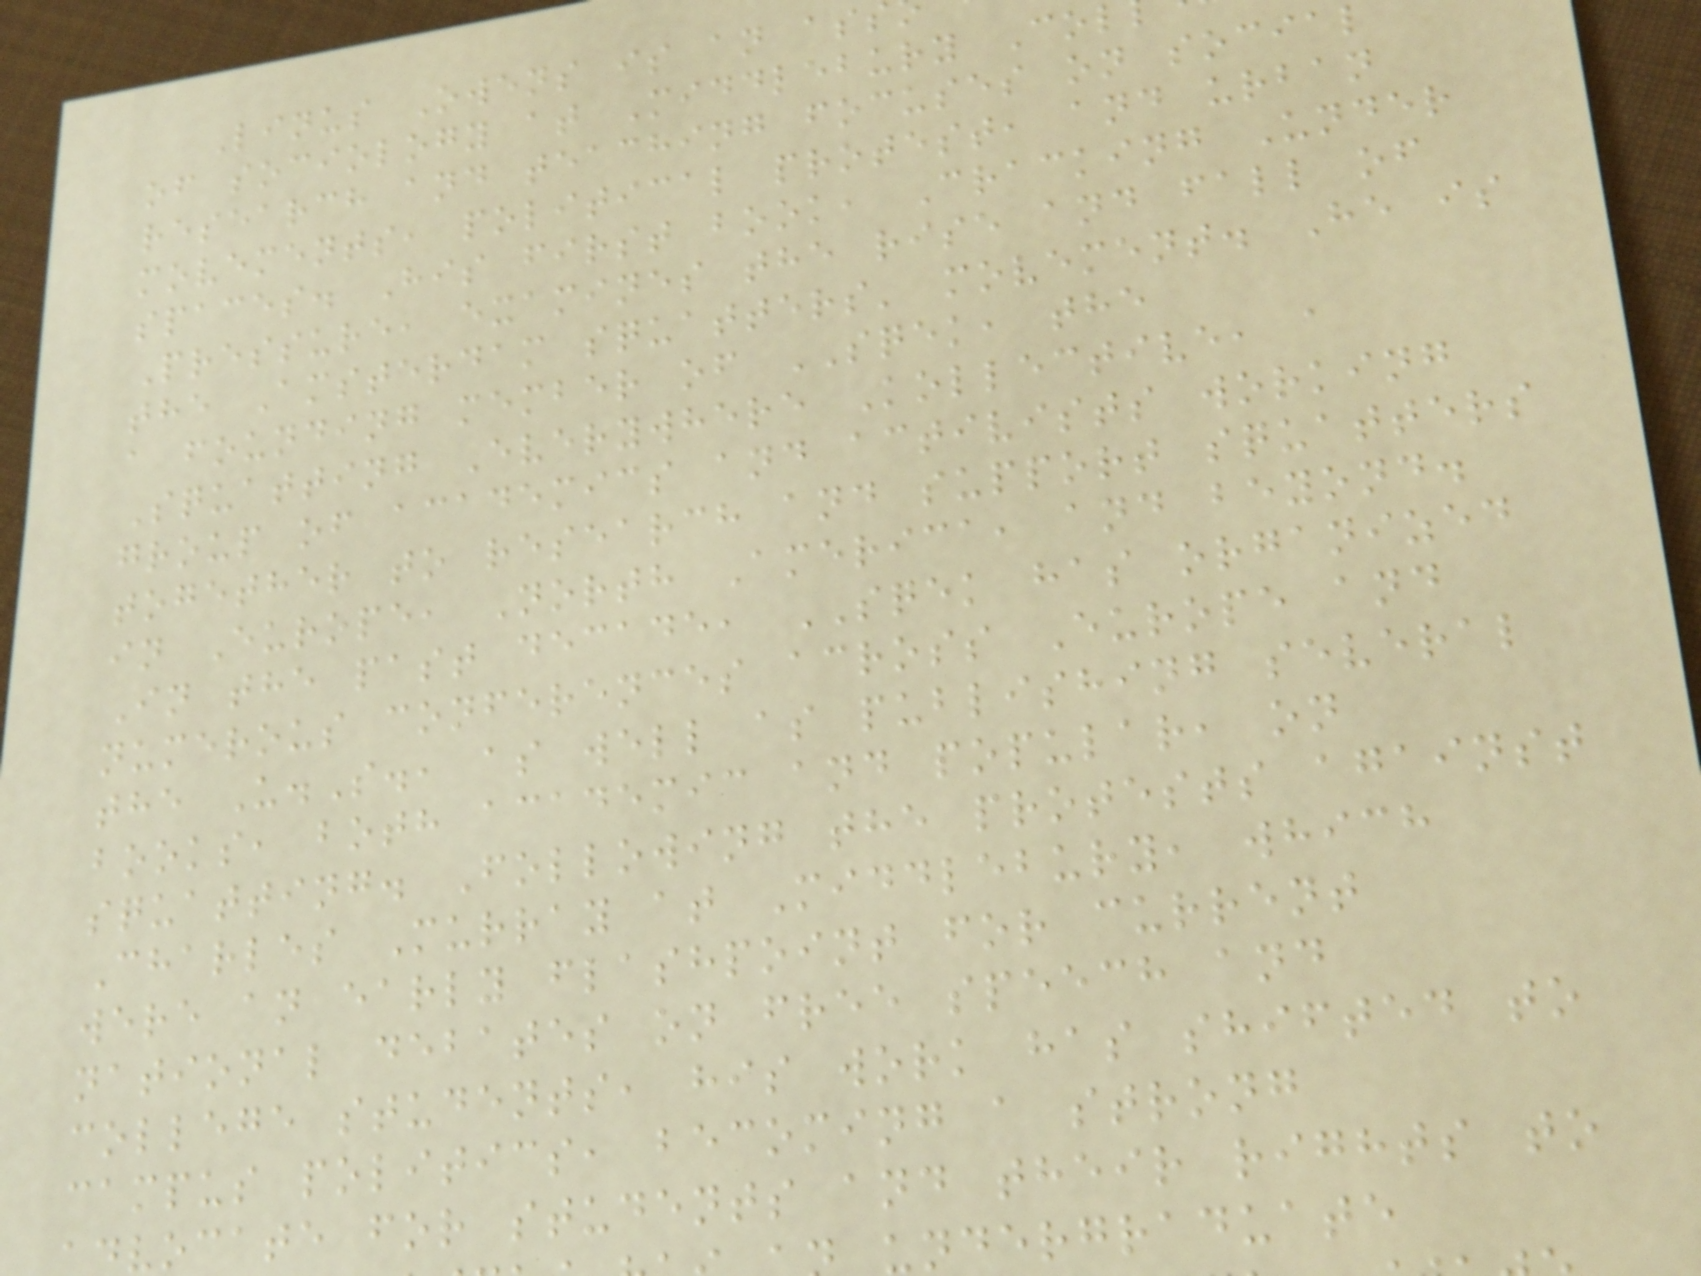Linus Owens is an as
of sociology at Middlebury Col
research and teaching focuses on social
movements, political protest, and urban
spaces. His first book, Cracking Under
Pressure, examines the rise and fall of
the Amsterdam squatters' movement. He is
a founding member of SQEK, the
Squatting Everywhere Kollective, a
group of academics and activists working
together to research and support squatters
in Europe, North America, and beyond.
In the past decade, SQEK has organized
numerous conferences across Europe and
the U.S., as well as publishing several
books, both academic and popular, on
squatting. Following the protests against
Charles Murray at Middlebury, which
were an early flashpoint for current
national debates on free speech and
college students, his work has shifted to
campus politics, becoming a strong
vocate for students and their rights to
undergraduate
